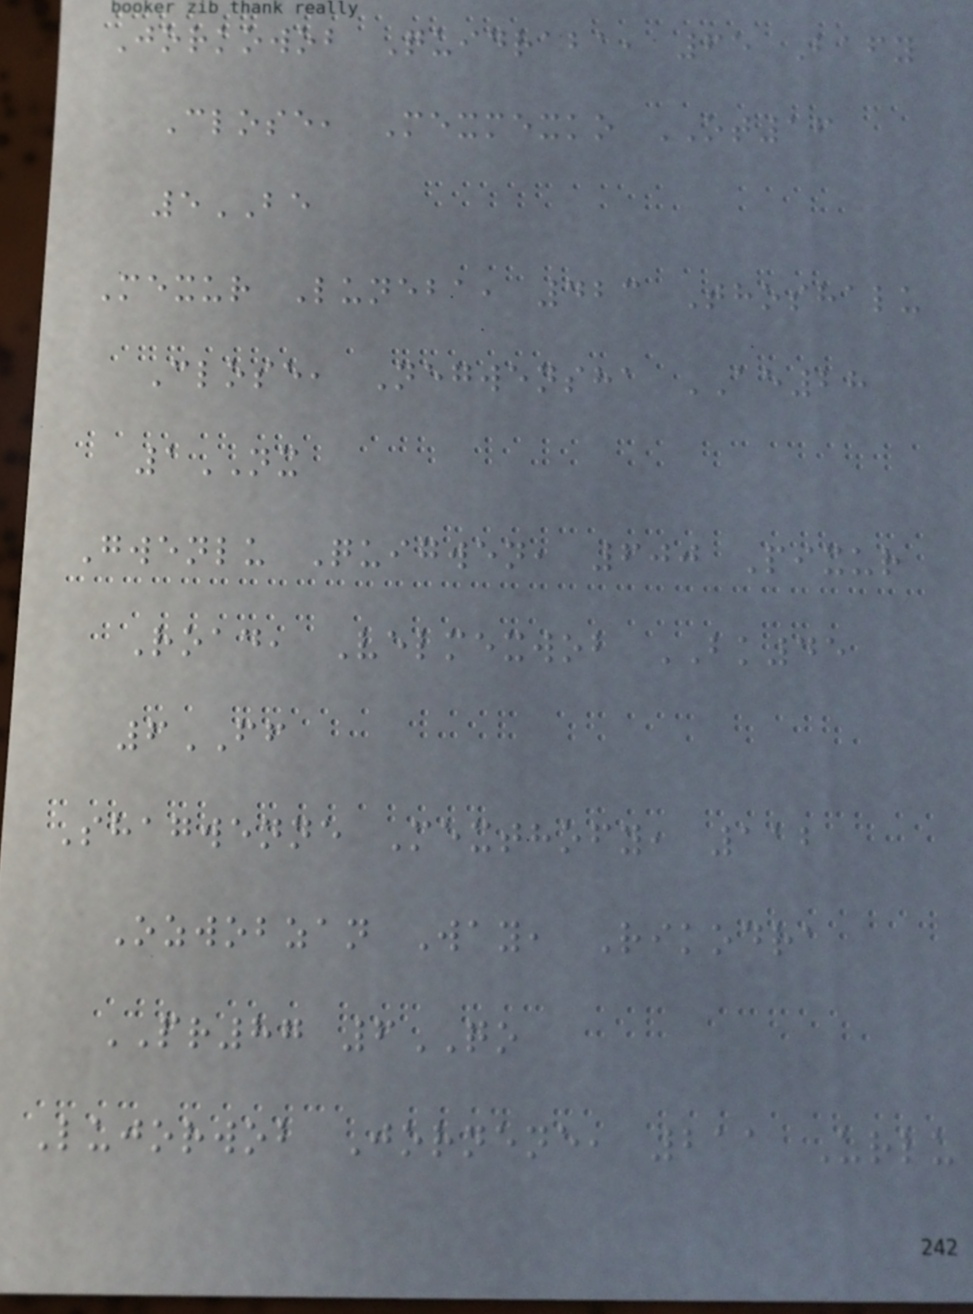Jorkowob Quidraba, 65 Bafy
Close, Mexmexko OT16
5BE
Mexur Luneba, 423 Thoshalu
Close, Negwensha AE28
1NX
Gwenlu Quigwen, 600 Pixur
Road, Velmexwob BK45
6FF
Shagwenne Mexthofy, 112
Ozwobzan Way, Rikodra
PR87 6QO
Lujorwob Jornene, 211 Urlu
